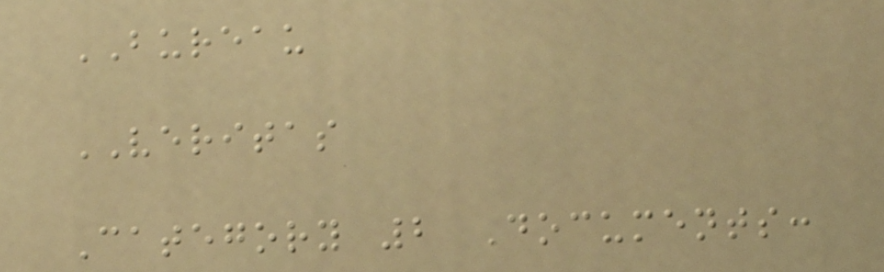BUREAU
VERITAS
Category 2 Documents:
